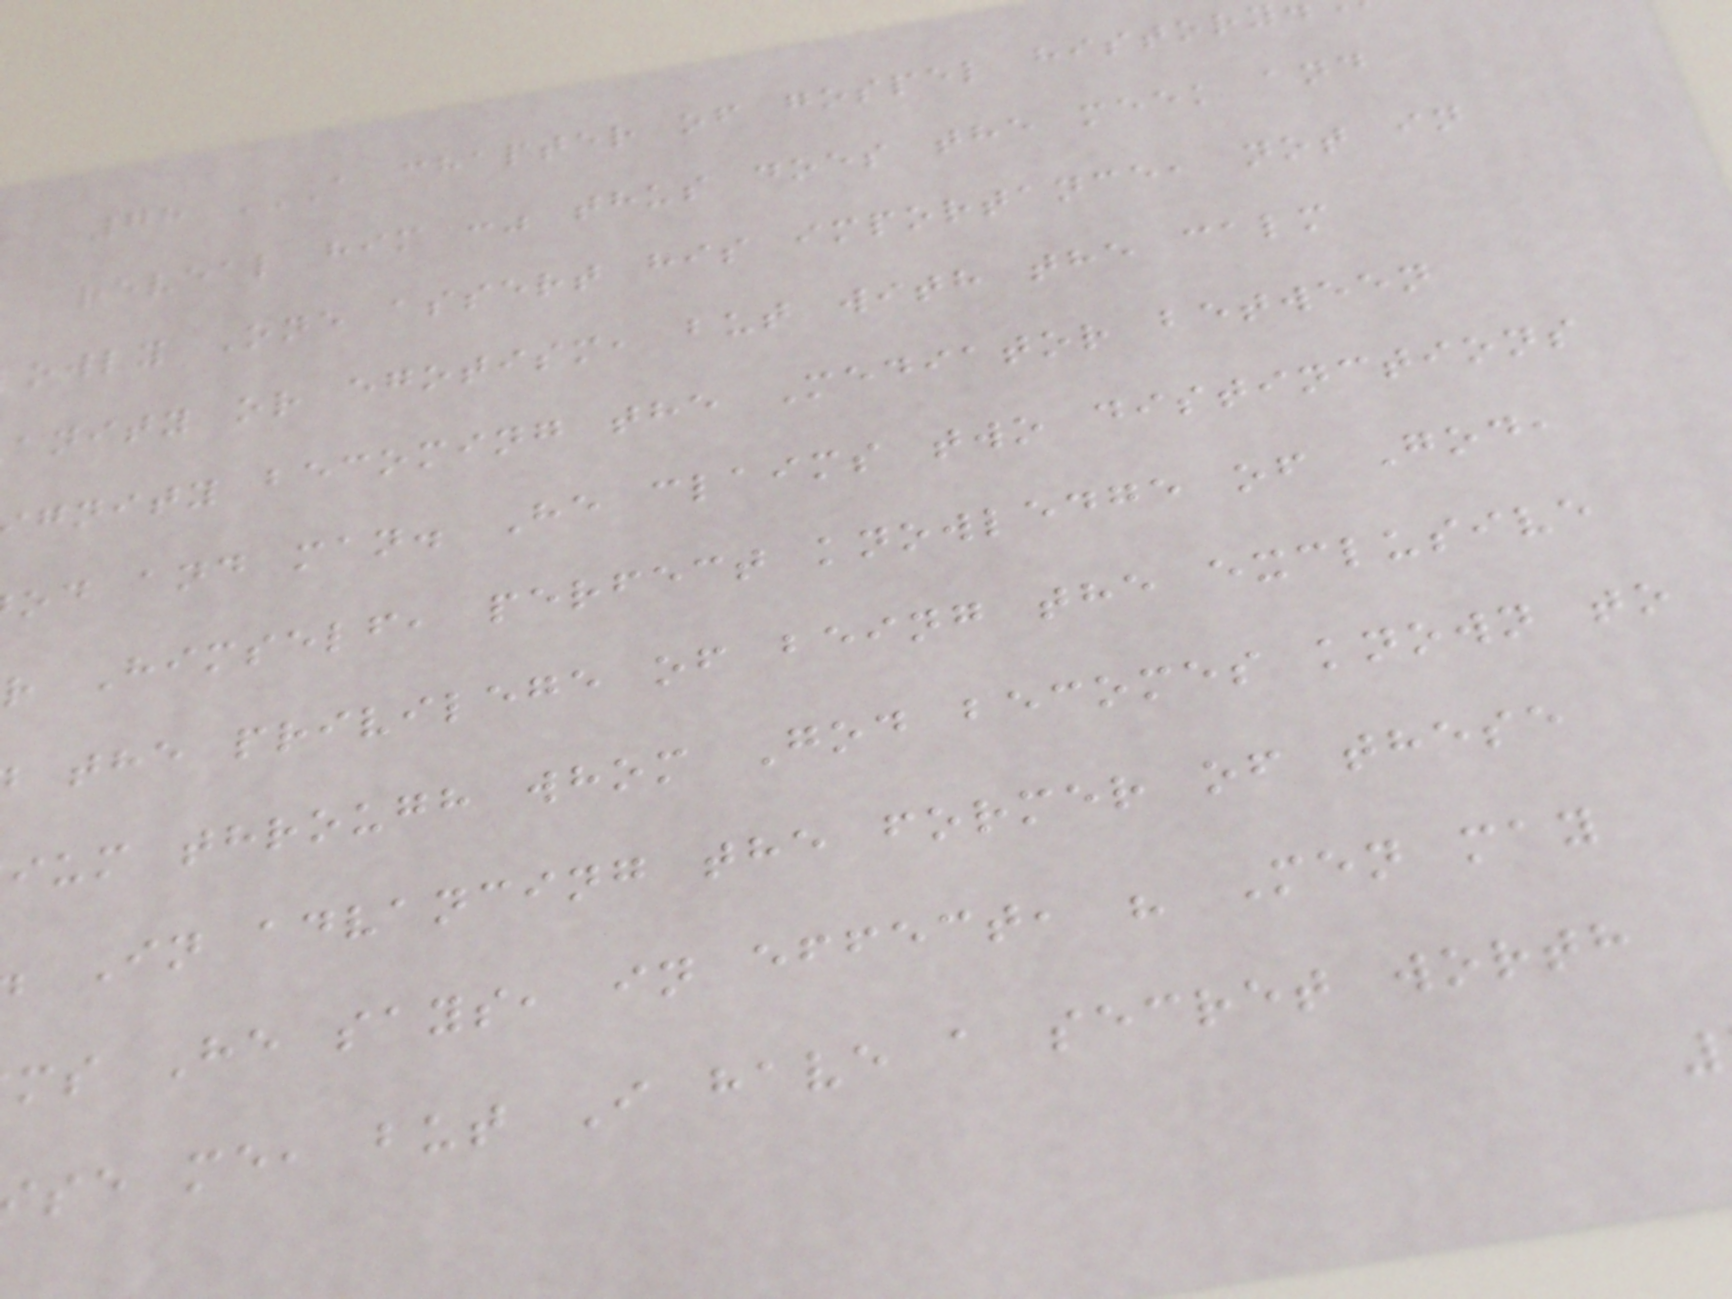reveal him :" thus does the meek and
owly One assert his importance, not in
anity or egotism, but with the calm
gnity becoming the Mediator between
od and man. He claims two distinctions
r Himself, perfect knowledge of God,
the privilege of being the exclusive
ium through whom God becomes known to
In advancing the former of these
ms He says, in effect, " Men may
se me, but I have a secret worth
